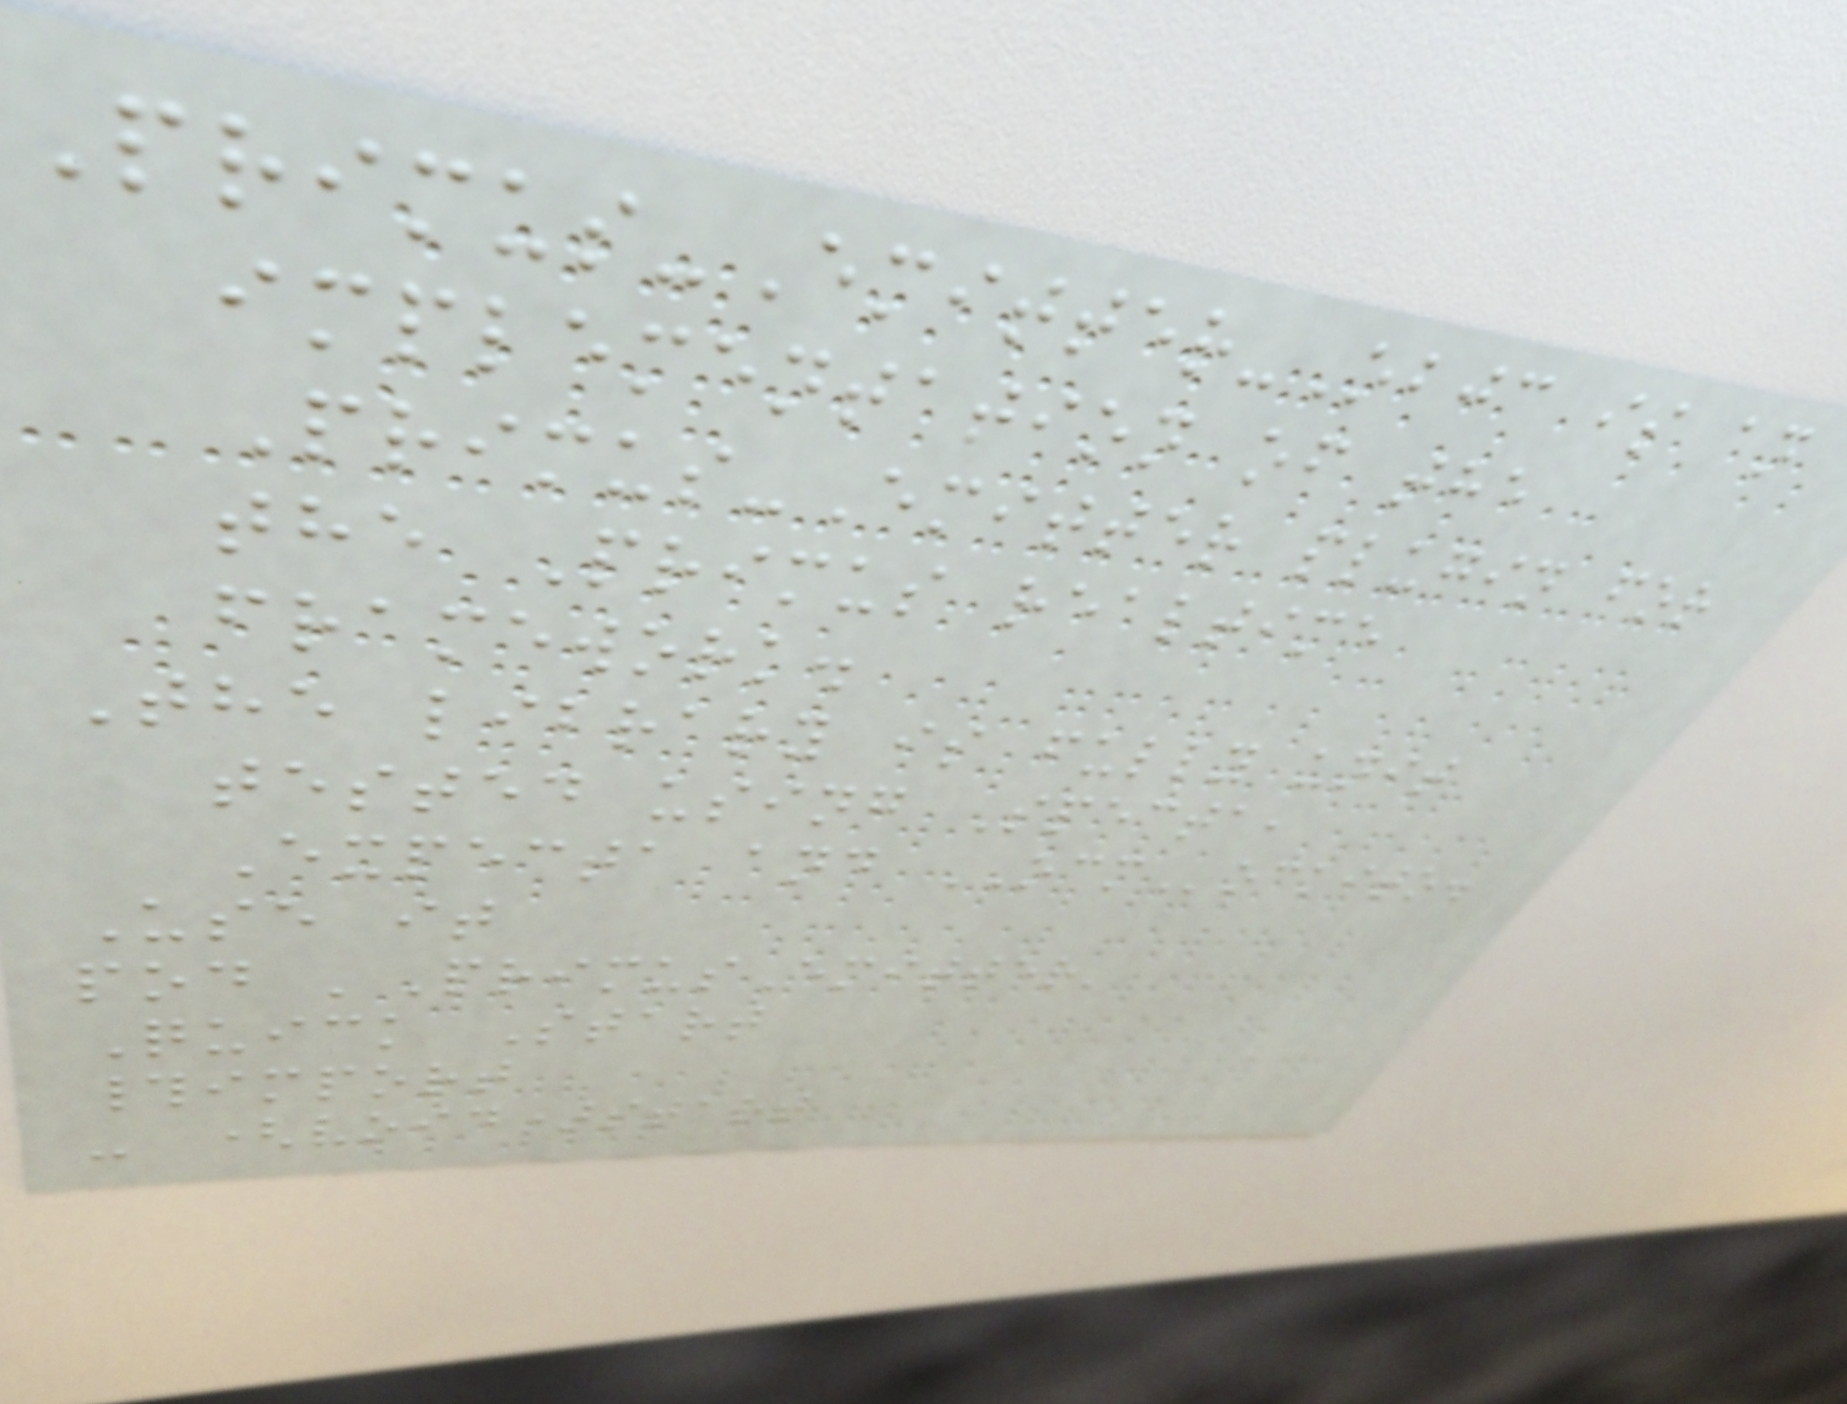Primus-Emitter-Objc is an
implementation of the
Primus-Emitter plugin for
the Primus realtime
framework.
The library is fully unit
tested using Specta,
Expecta and OCMockito.
Use it
pod 'PrimusEmitter'
Quick Start
#import
- (void)start
